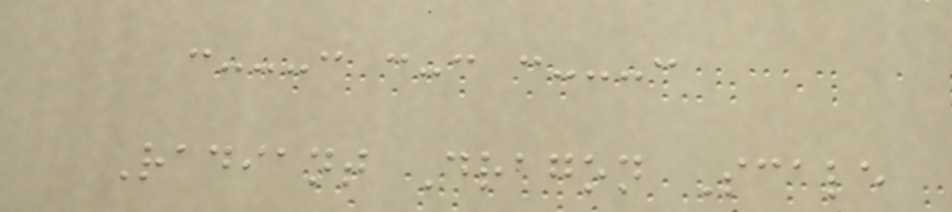:---: :-: :---:
Radiant Dragon Scale
